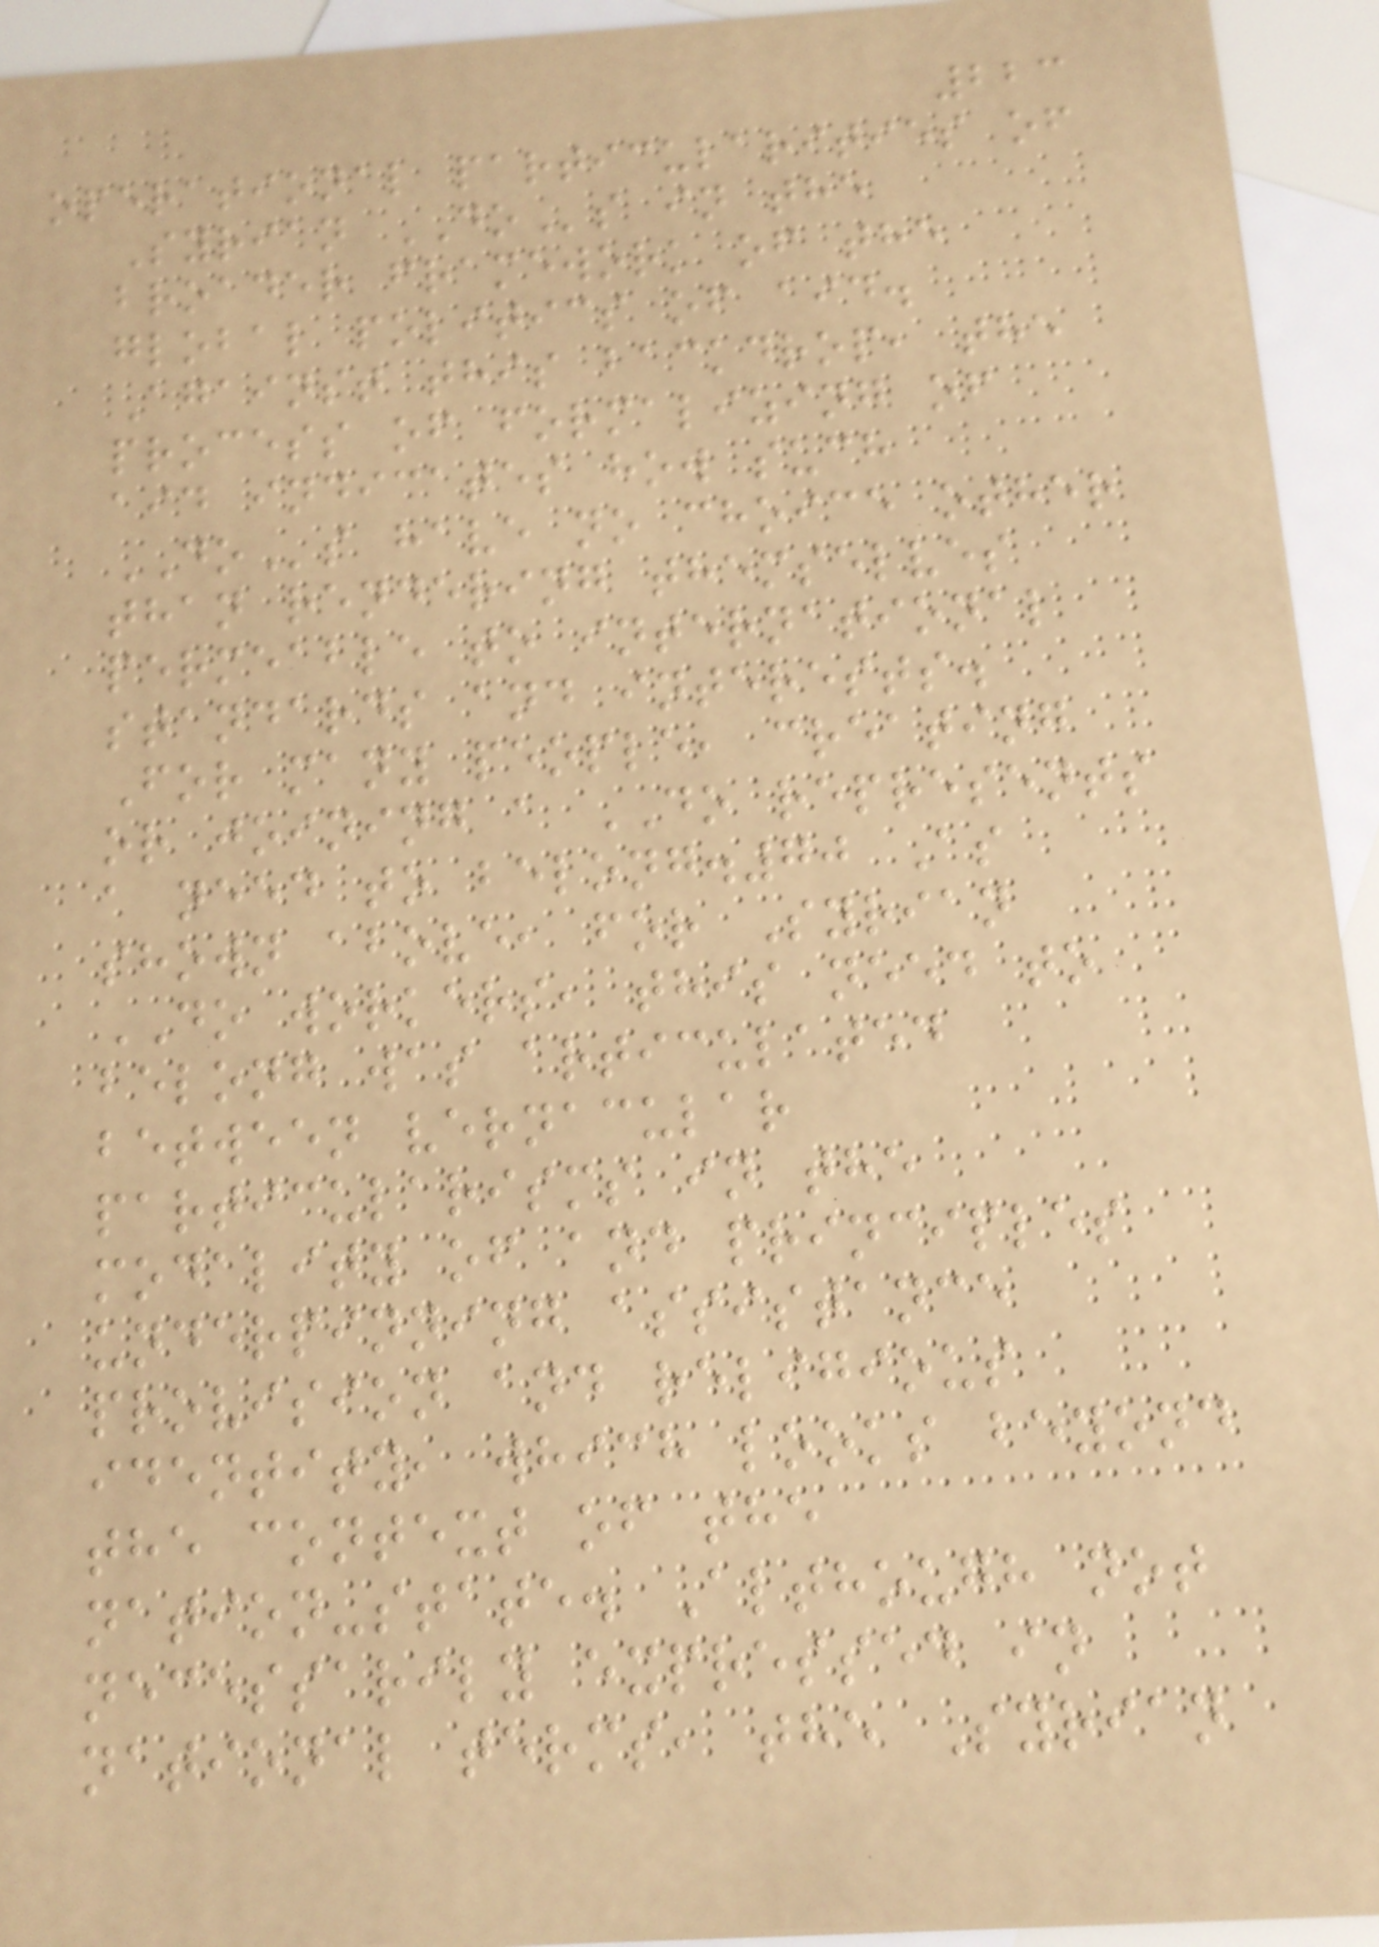223
operational particularities of
Syrian DOs in the
broader framework of the
global politics of aid.
Against this backdrop, the
process of formalizing of
aid indicates how such
DOs have no choice other
than rendering themselves
permeable to international
standards and interests.
For many people, creating
or joining a DO represents
a need to belong.70 As
shown above, for Syrian
DO workers, this need to
belong was articulated
between vernacular
particularisms in the
modality of and principles
underpinning assistance
provision and religious
identity, which looks beyond
the context of the
nation-state. Although not
necessarily expressed in
national terms, the Syrian
